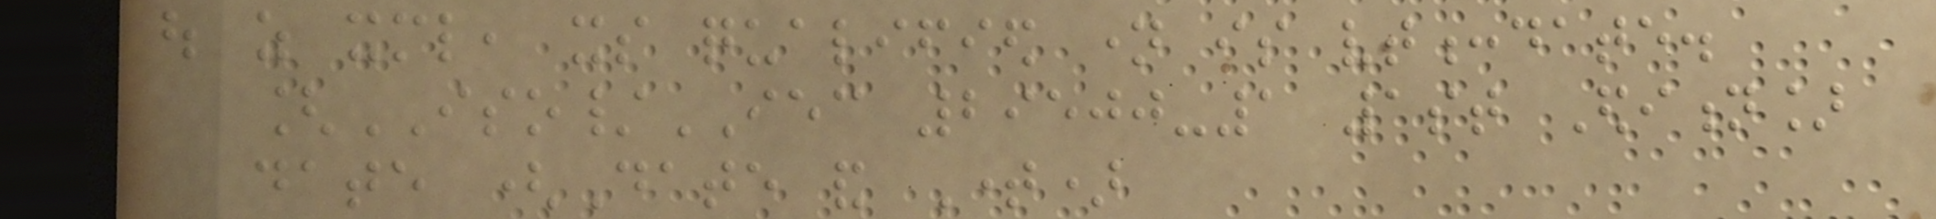out as xml, its qualified name is vt:date.
[ISO/IEC 29500-1 1st Edition]
date (Date and Time)
